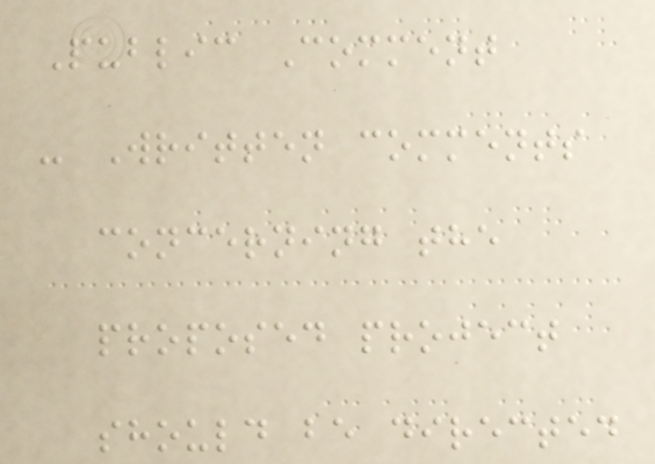Public Comment
- Written comments
concerning the
proposed project
should be directed
